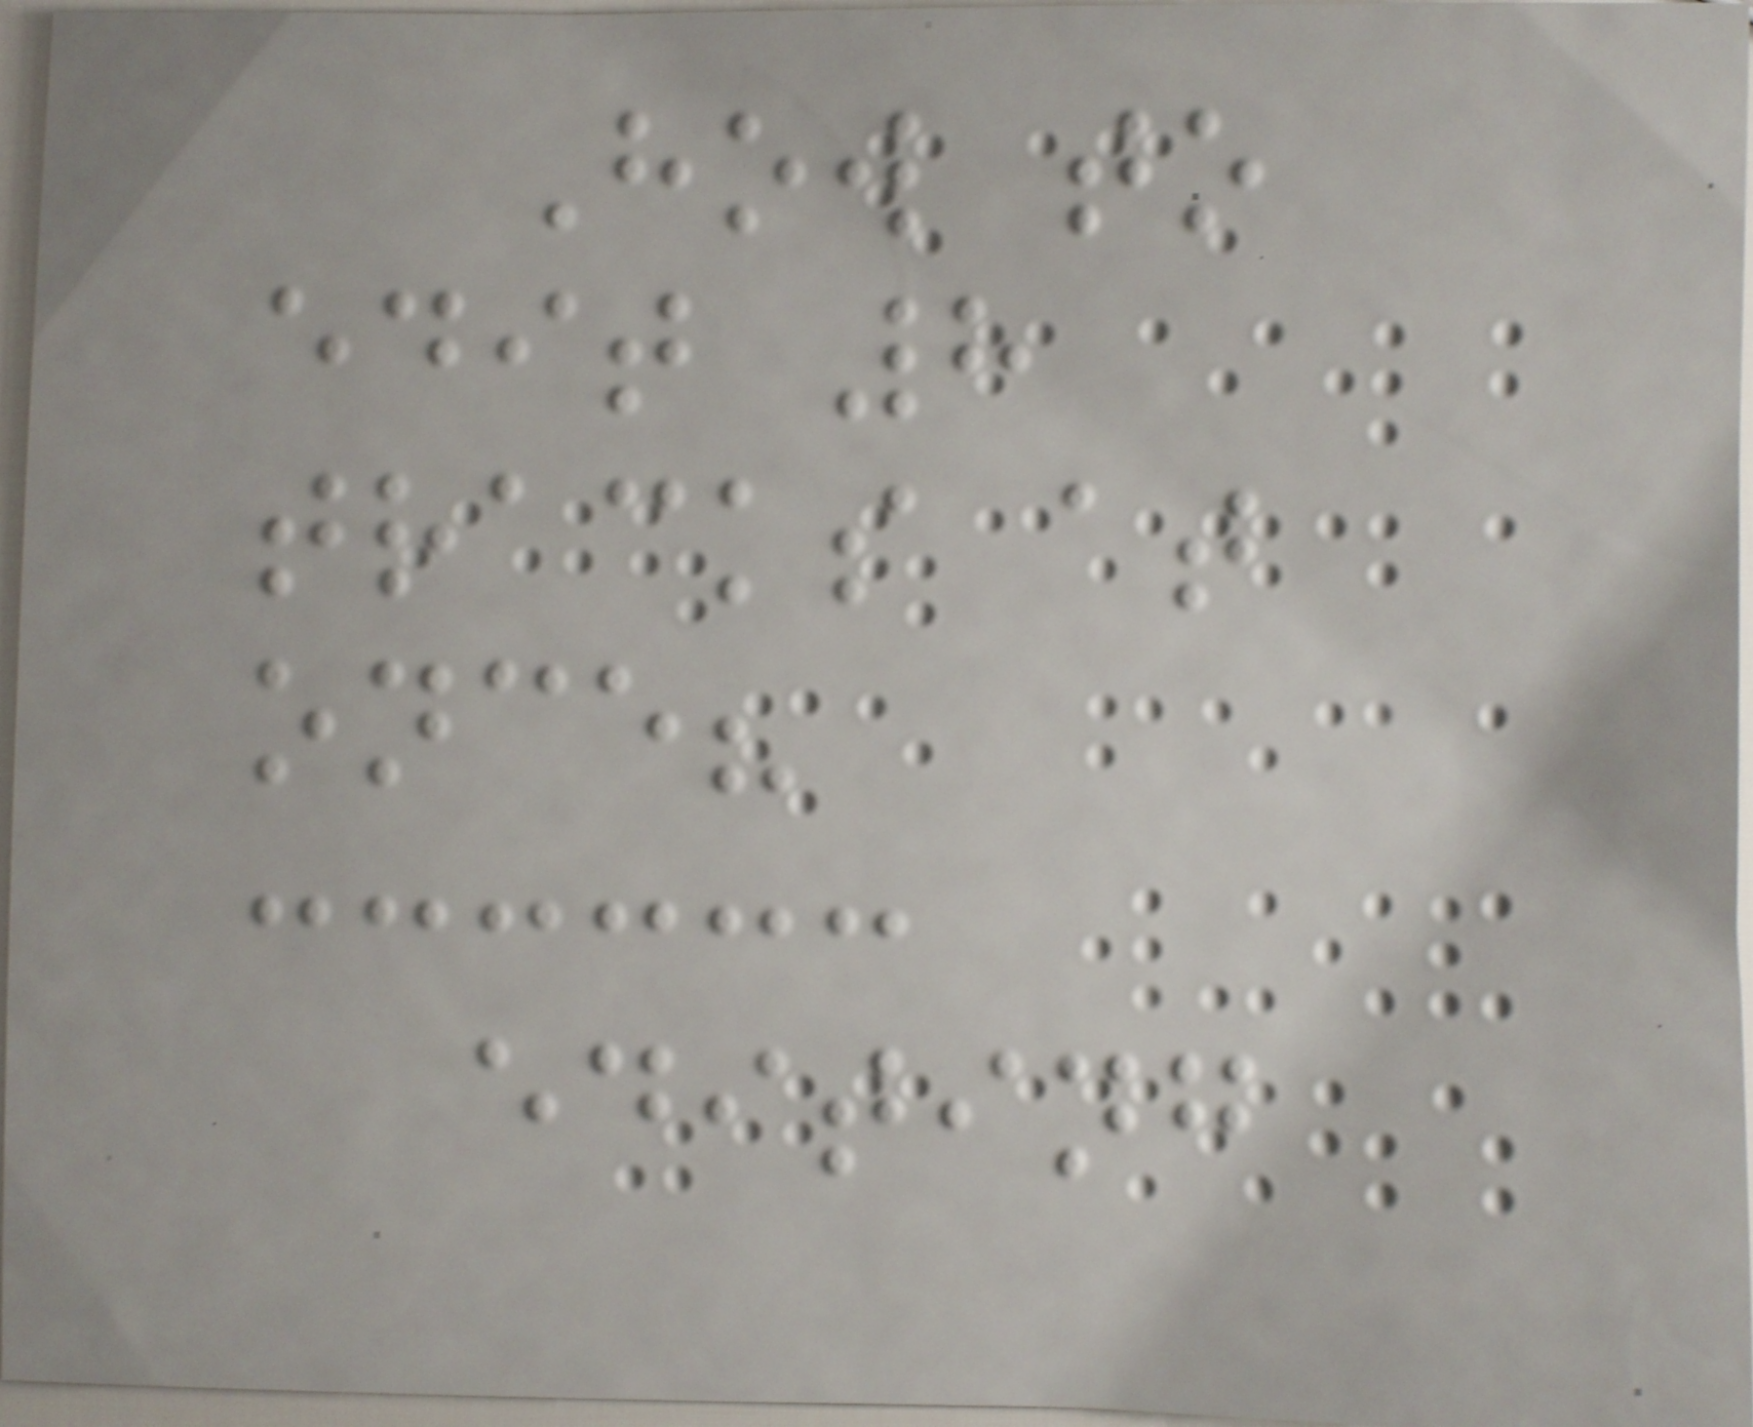How to
edit 8
tracks at
once?
editing
